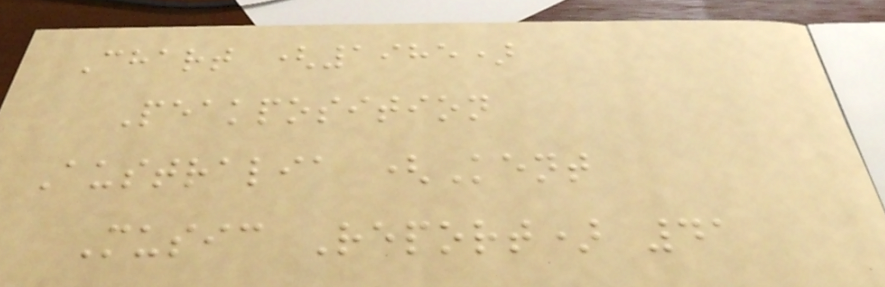Chart (1985)
Peakposition
Australia (Kent
Music Report) 41
